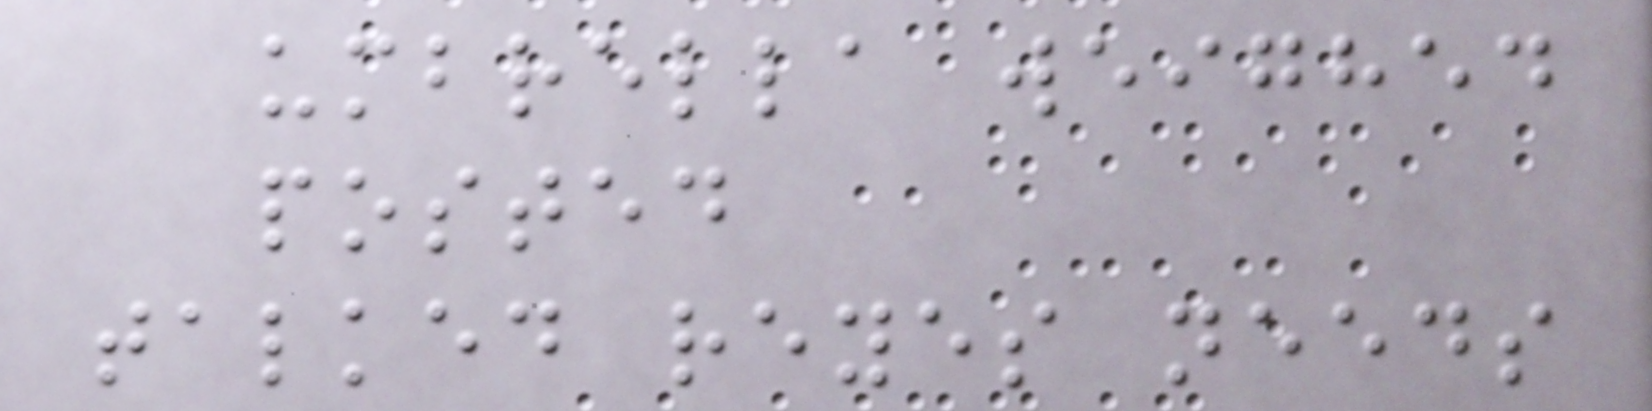umbrella weighed
posted
talked reyes needs
